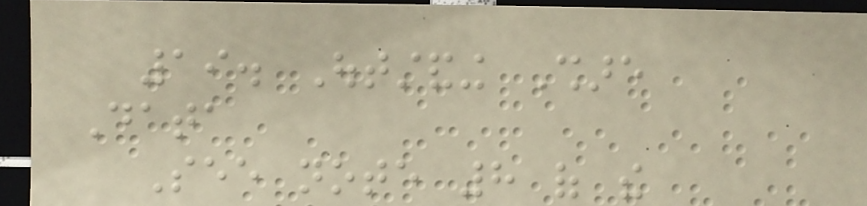19. Outstanding Share
Data
See note 8 of the
